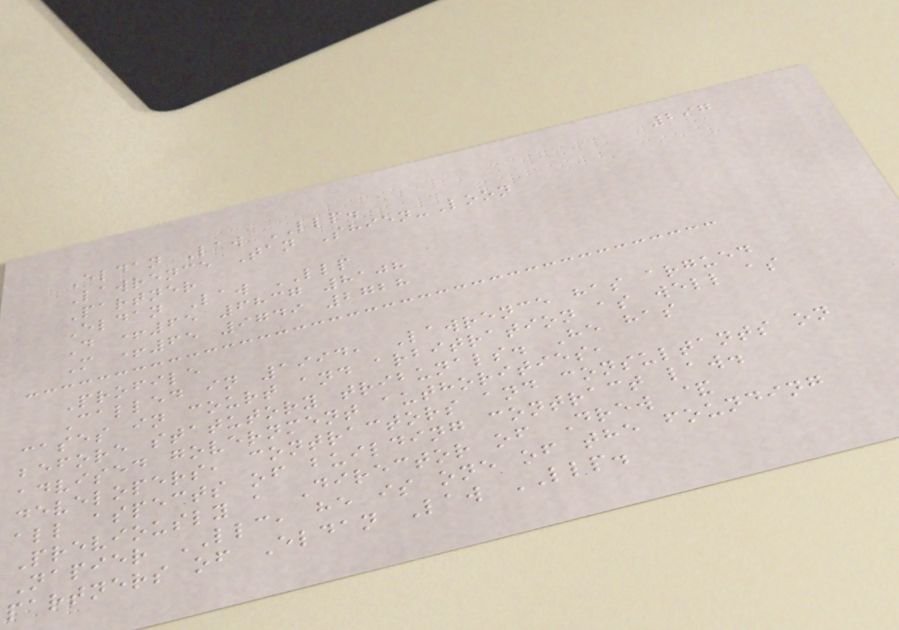297
Eldan Law LLP.
Lawrence Tan Shien-Loon
Partner
Eldan Law LLP
D +65 6837 8108
M +65 9749 2728
Profile
Called in 1994, Lawrence has argued
cases in court and arbitration as well as
before statutory tribunals. He has
advised government authorities,
developers, contractors and consultants on
all aspects of building contract law.
Previously a Director of Drew &
Napier LLC, he is one of the founding
partners of Eldan Law LLP.
